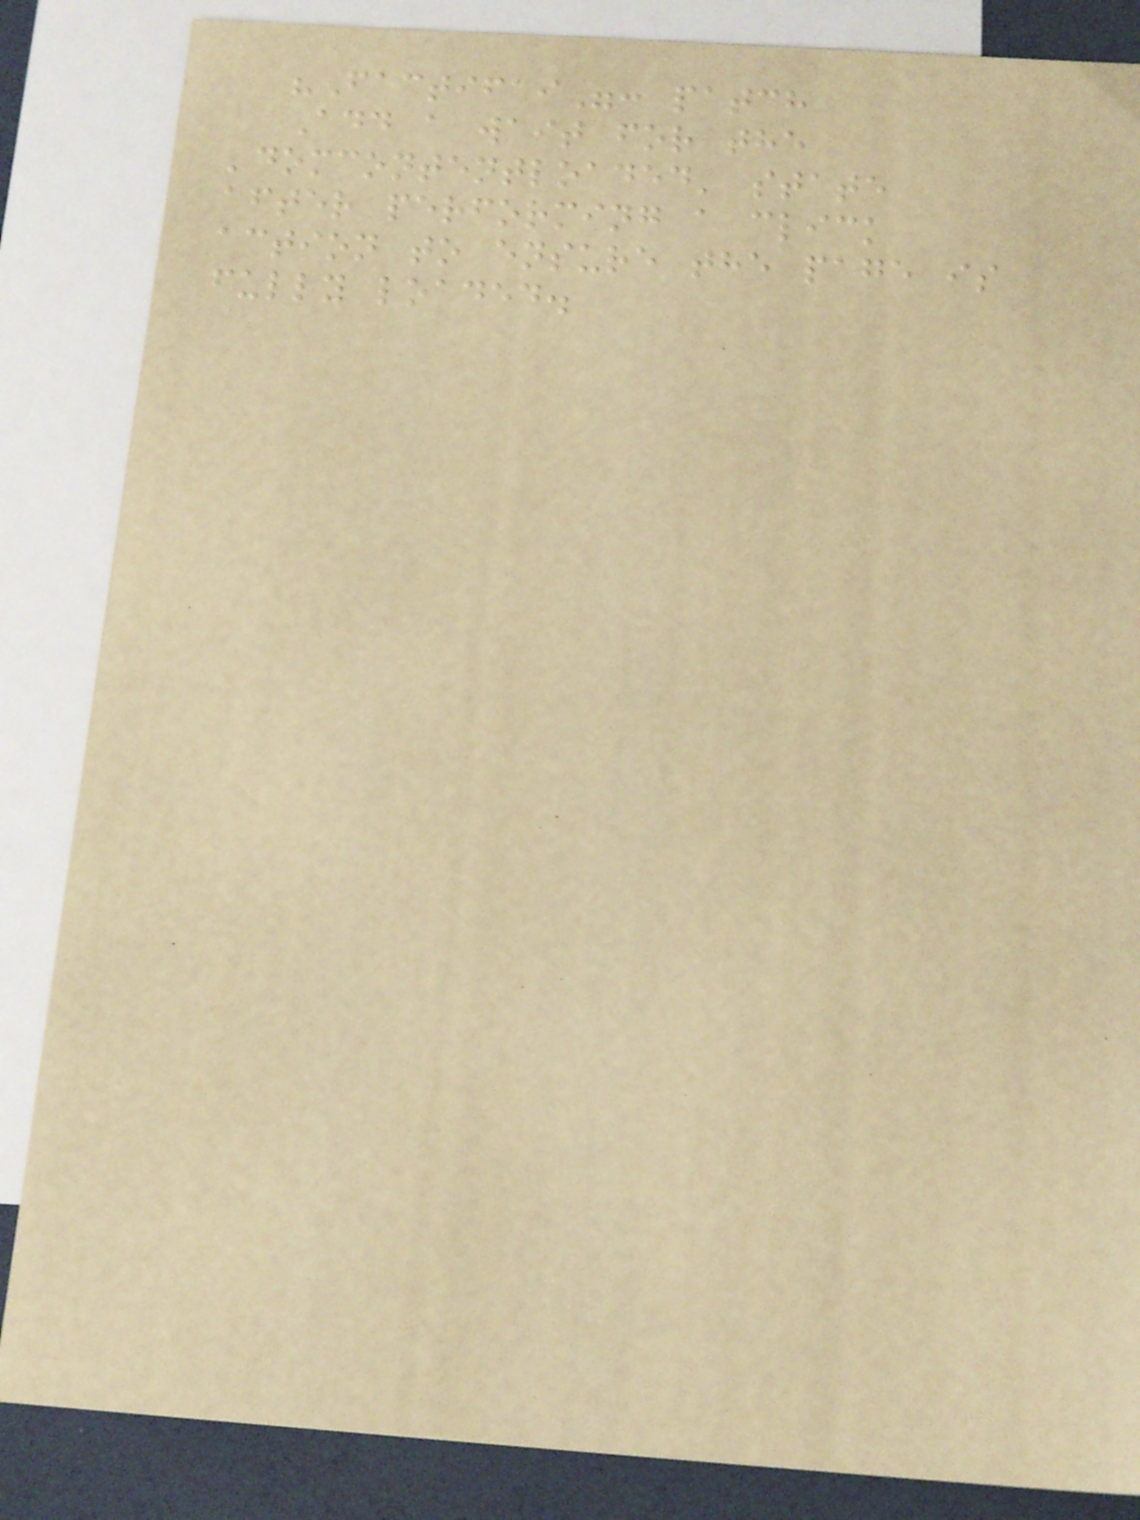"Factifai": patch
Add a wait for the
'domcontentloaded' state
after performing a click
action to ensure the page is
fully loaded.
